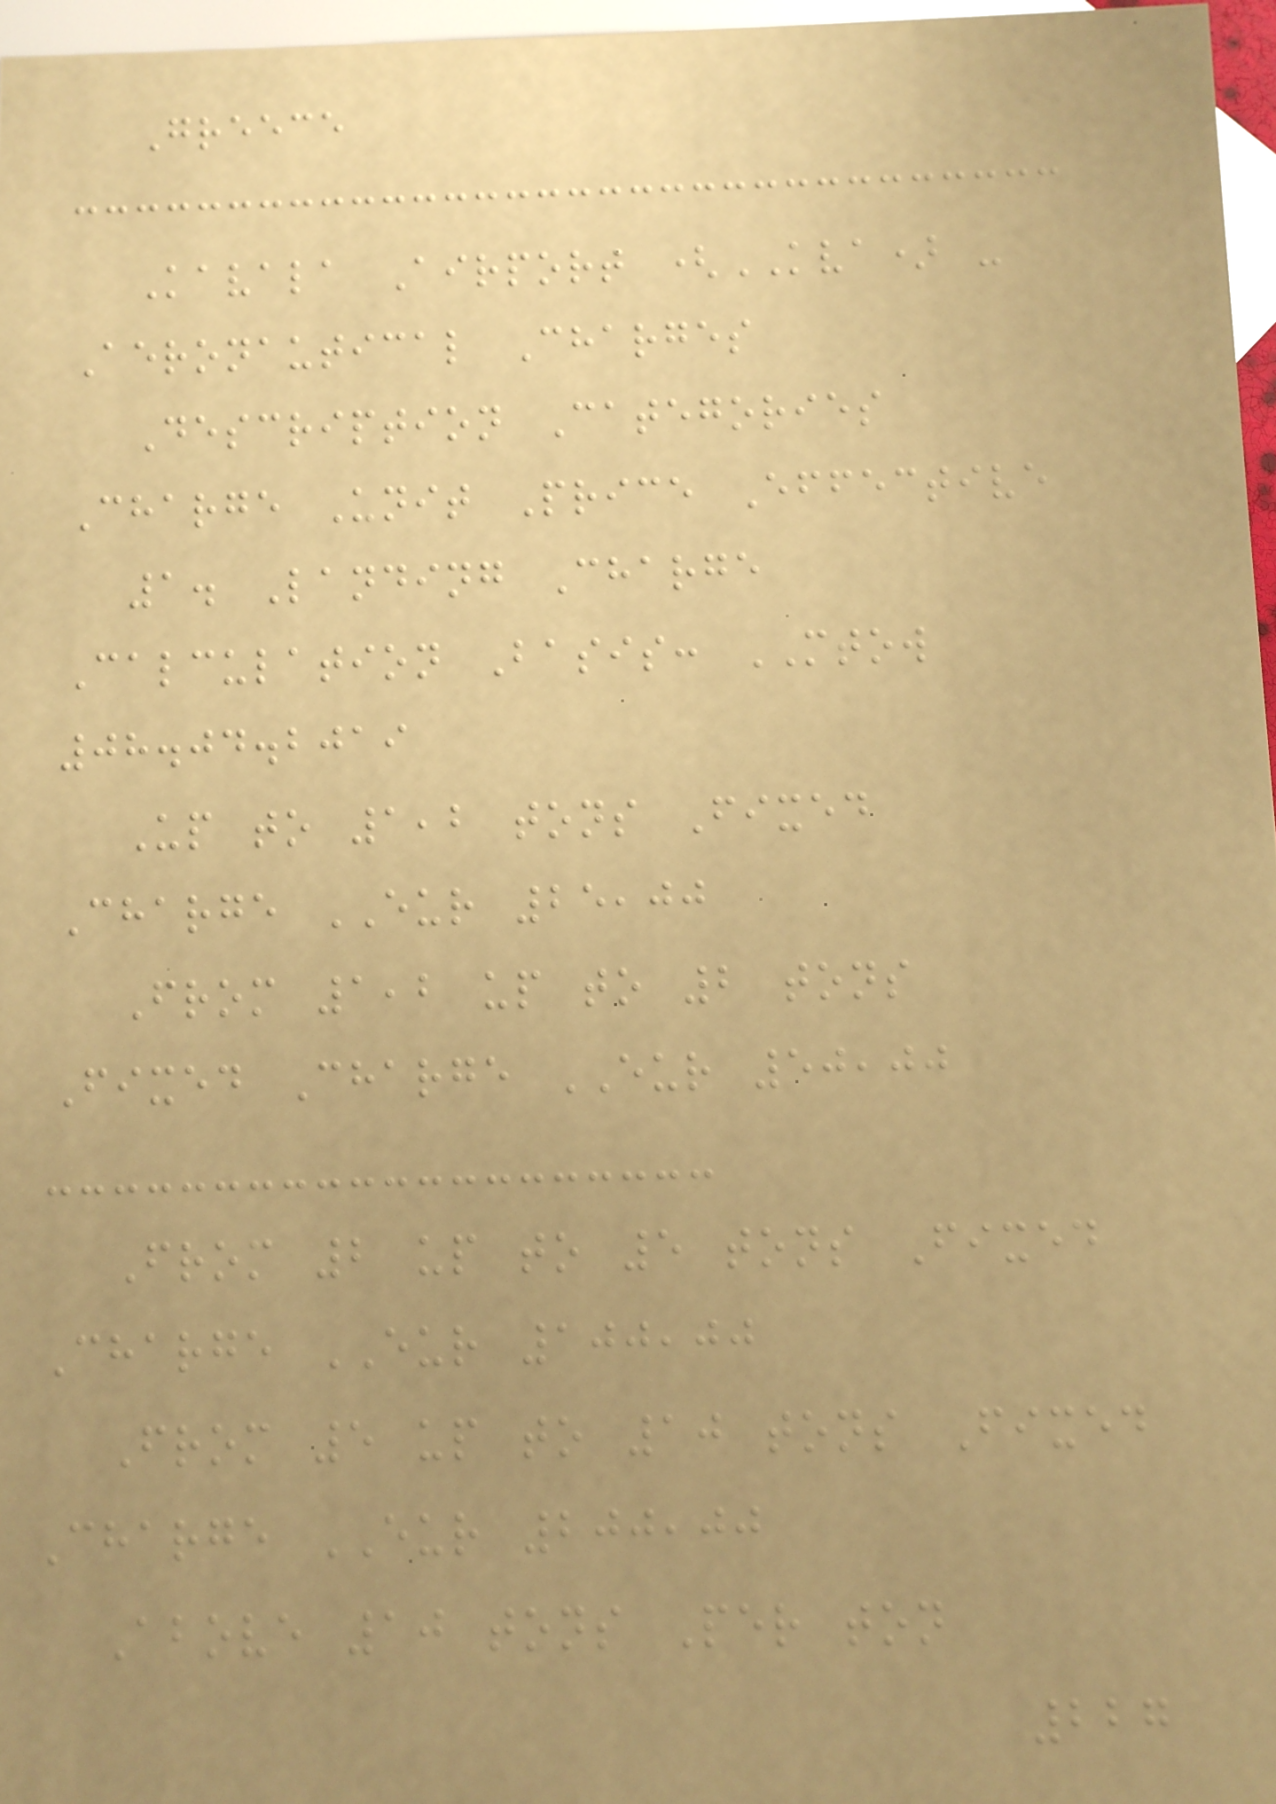Greece
Kavala Airport (KVA) -
Aeronautical Charges
Description Categories
Charge Unit Price Effective
1. Landing Charge
Calculation Basis: MTOW
08.04.2019
Up to 1,2 tons Fixed
Charge EUR 25,00
From 1,2 up to 2 tons
Fixed Charge EUR 50,00
From 2 up to 5 tons Fixed
Charge EUR 100,00
From 5 up to 10 tons Fixed
Charge EUR 200,00
Above 10 tons Per ton
227
